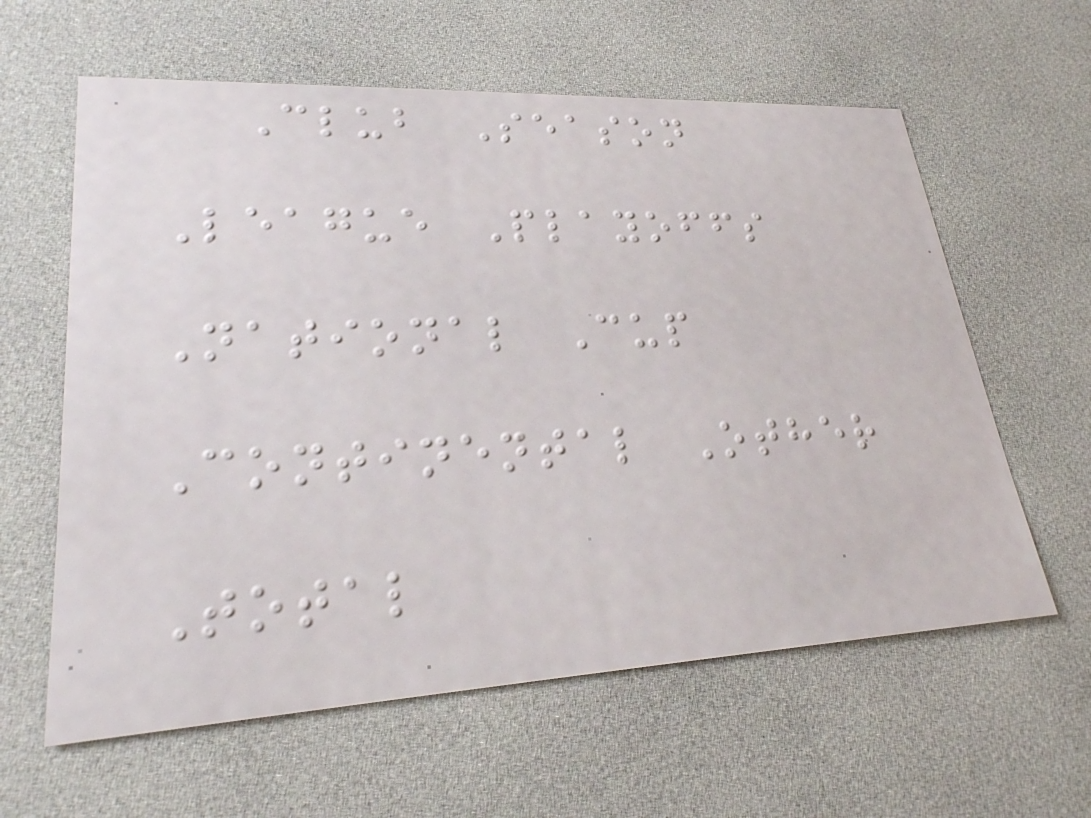Club Season
League Playoffs
National Cup
Continental Other
Total
